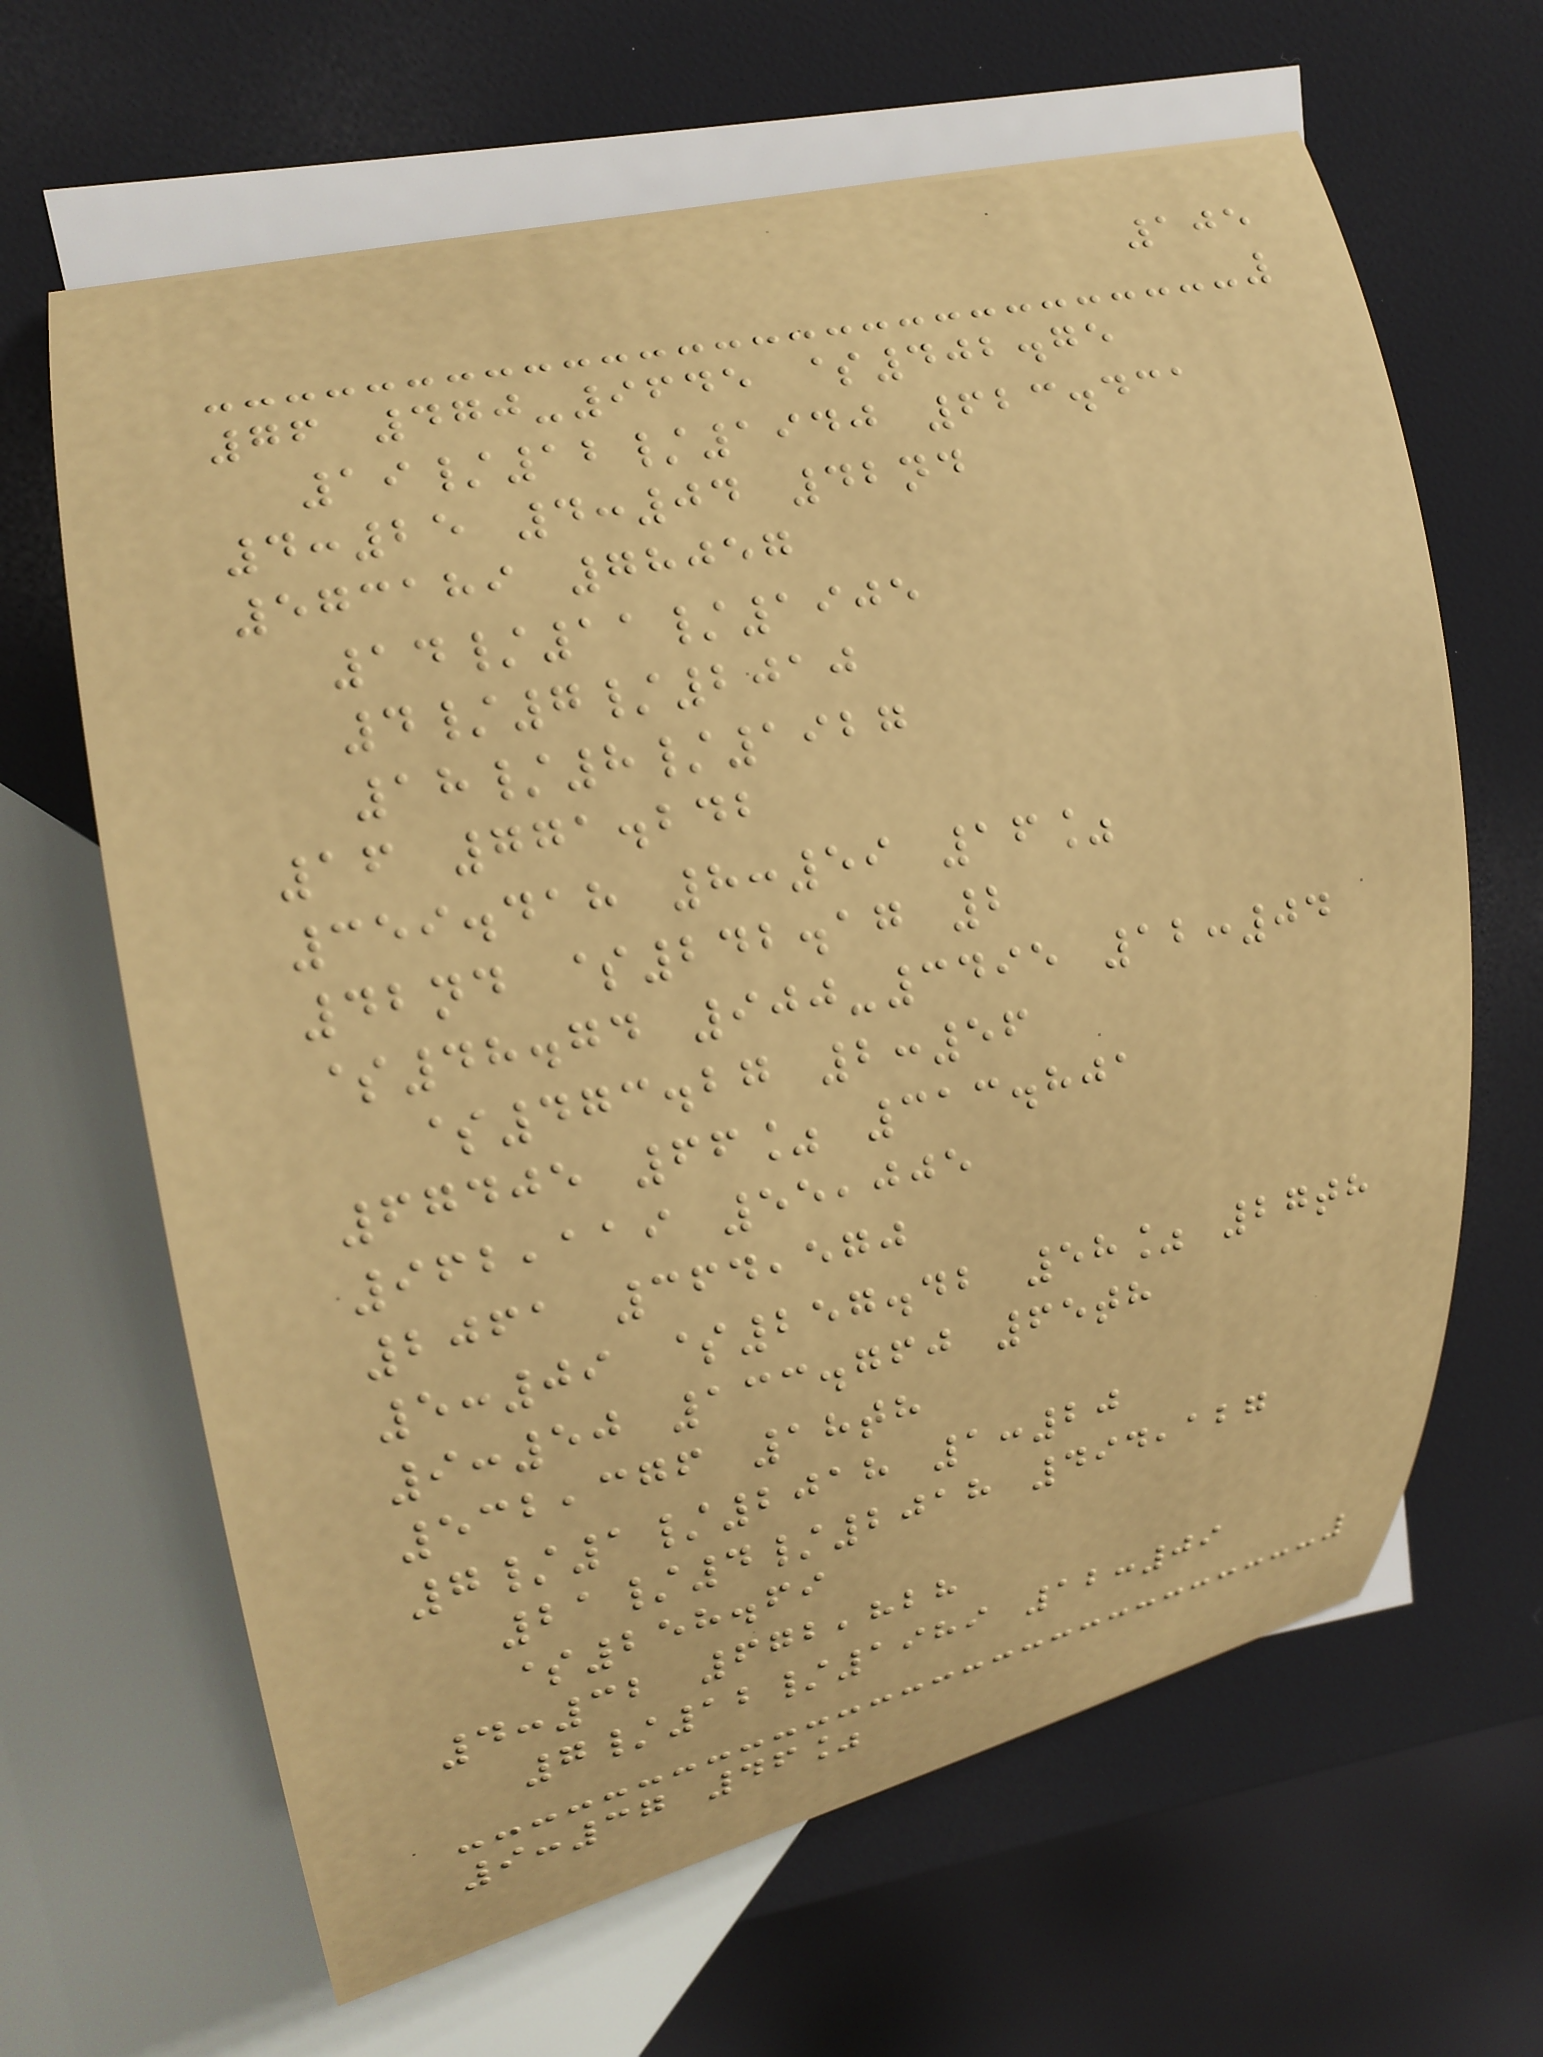105
76 470-9645 $402.75
19/12/1940 623.431
4:25 4:04 42nd
573189 78057
14/11/1905
4/7/2010
18/8/1927
16 771.242
359.418 8:59 16%
42nd $242.17 2
$48.74 900-3495 12:04
$473.27 2:56
67405 66% 313.801
962,119 55,005
2061 364,570
5:09 $257.42 58% 27th
9:50 133.760 65th
532,376 18th
7/1/2018 1:20
21/4/2018 494,127
$258.69
4:32 672,828
7/12/1989 12:09
9:37 46%
